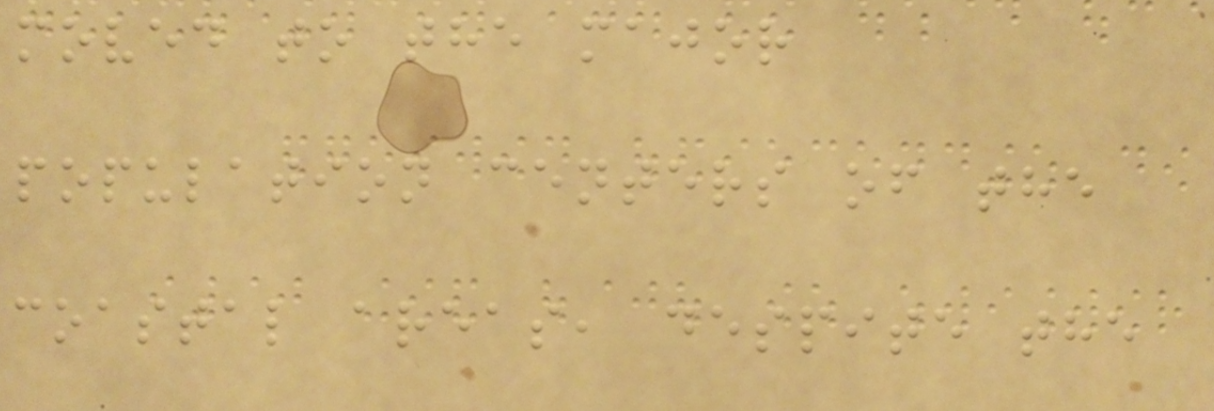moved to the major
population centers of the
coastal areas, despite the
